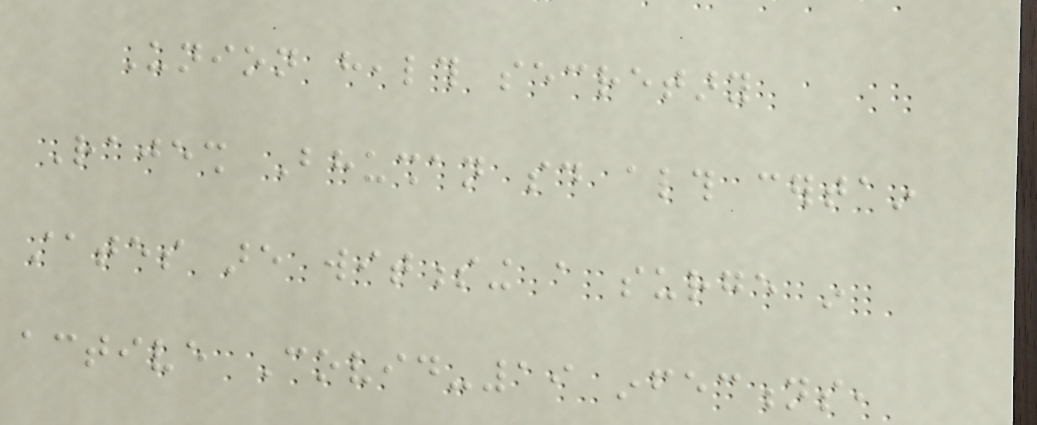Union health secretary
Rajesh Bhushan said although certain
states are witnessing a surge in
active Covid-19 infections,
